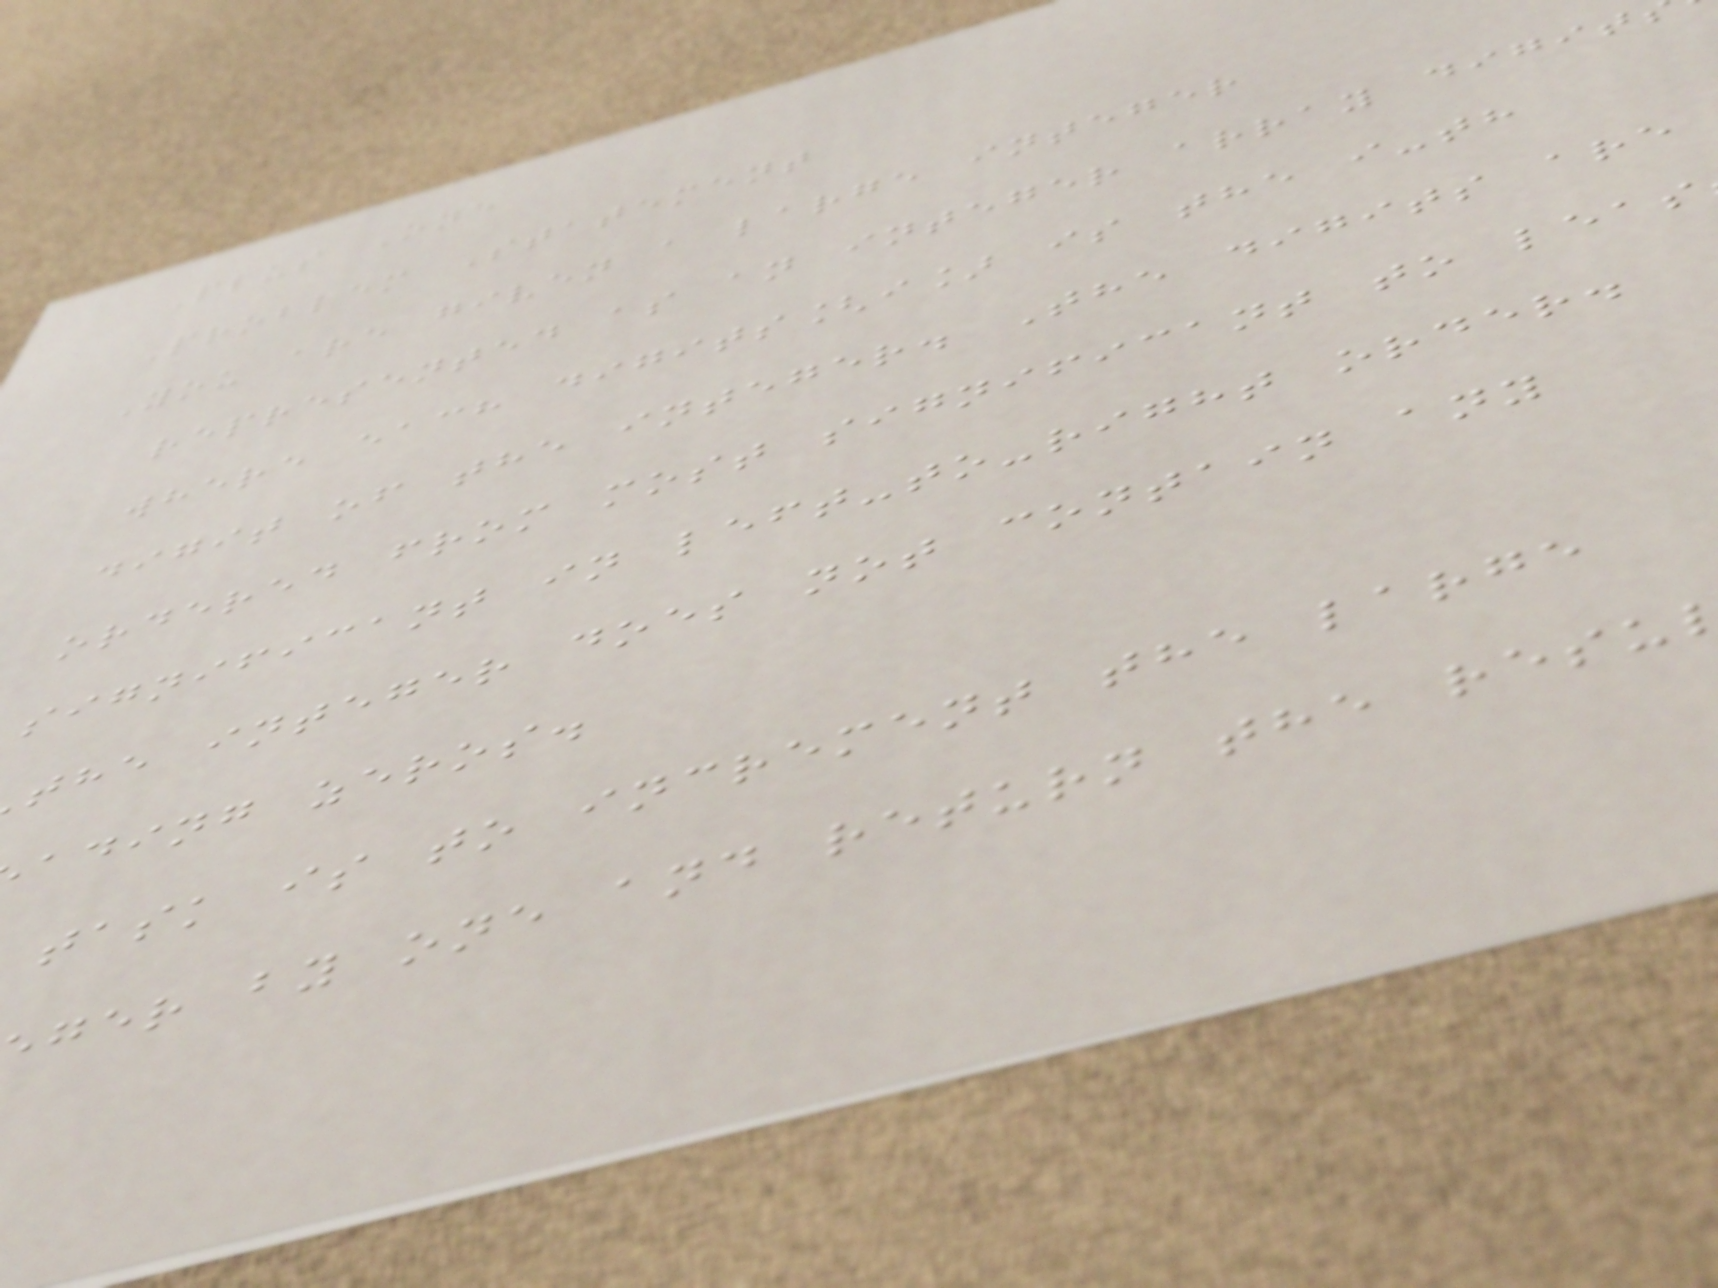Plus One
Problem Statement
You are given a large integer
represented as an integer array digit
where each digits[i] is the i-th
digit of the integer. The digits are
ordered from most significant to leas
significant in left-to-right order.
the integer does not contain any
ading zeros.
task is to increment the large
ger by one and return the resu
